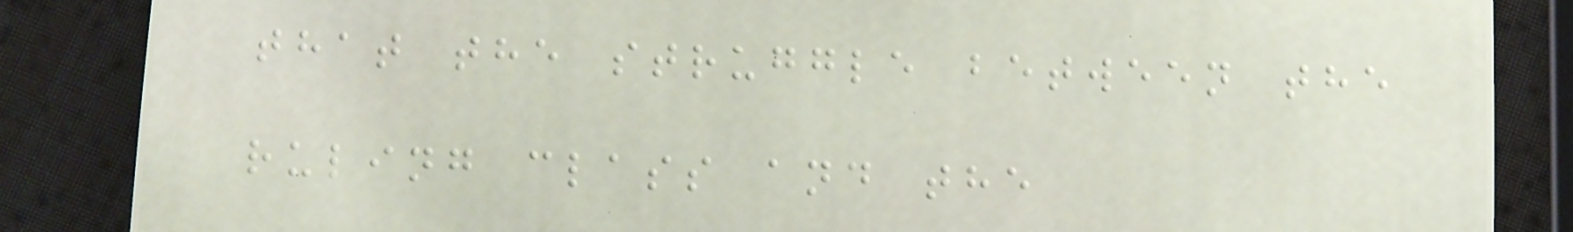that the struggle between the
ruling class and the
